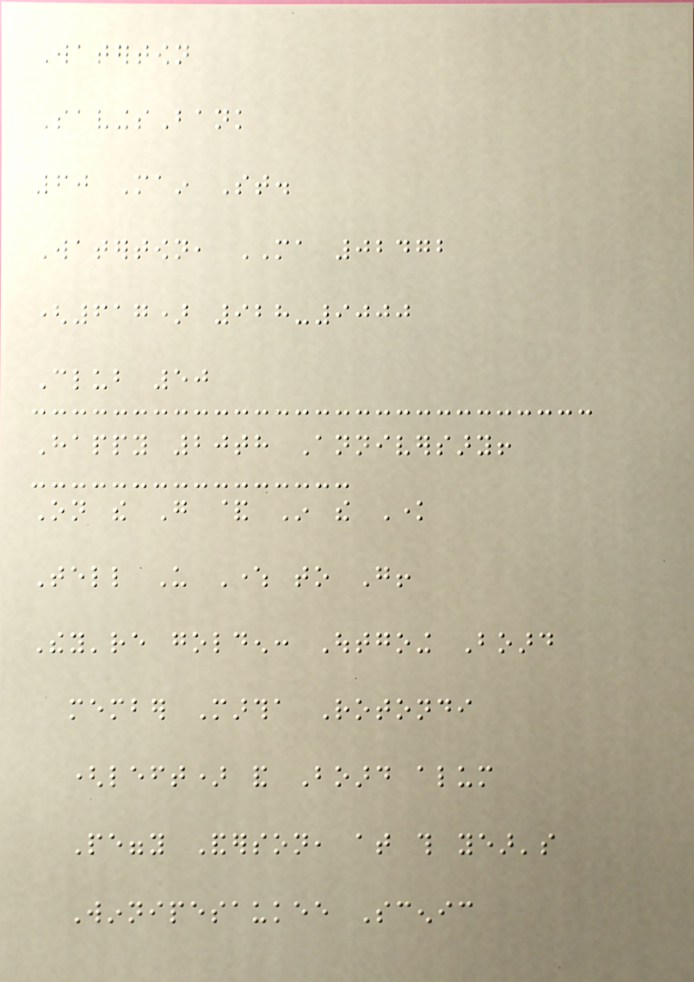Watertown
SavingsBank
60 Main St.
Watertown, MA 02472
(617) 928-9000
Club 50
Happy 20th Anniversary!
On the Go & In the Know
Tell Us Where to Go!
They're golden: Outgoing Board
member Martha Rotondi
(left) and Board alum
Peggy Anderson, at this year's
Winnipesaukee Scenic
